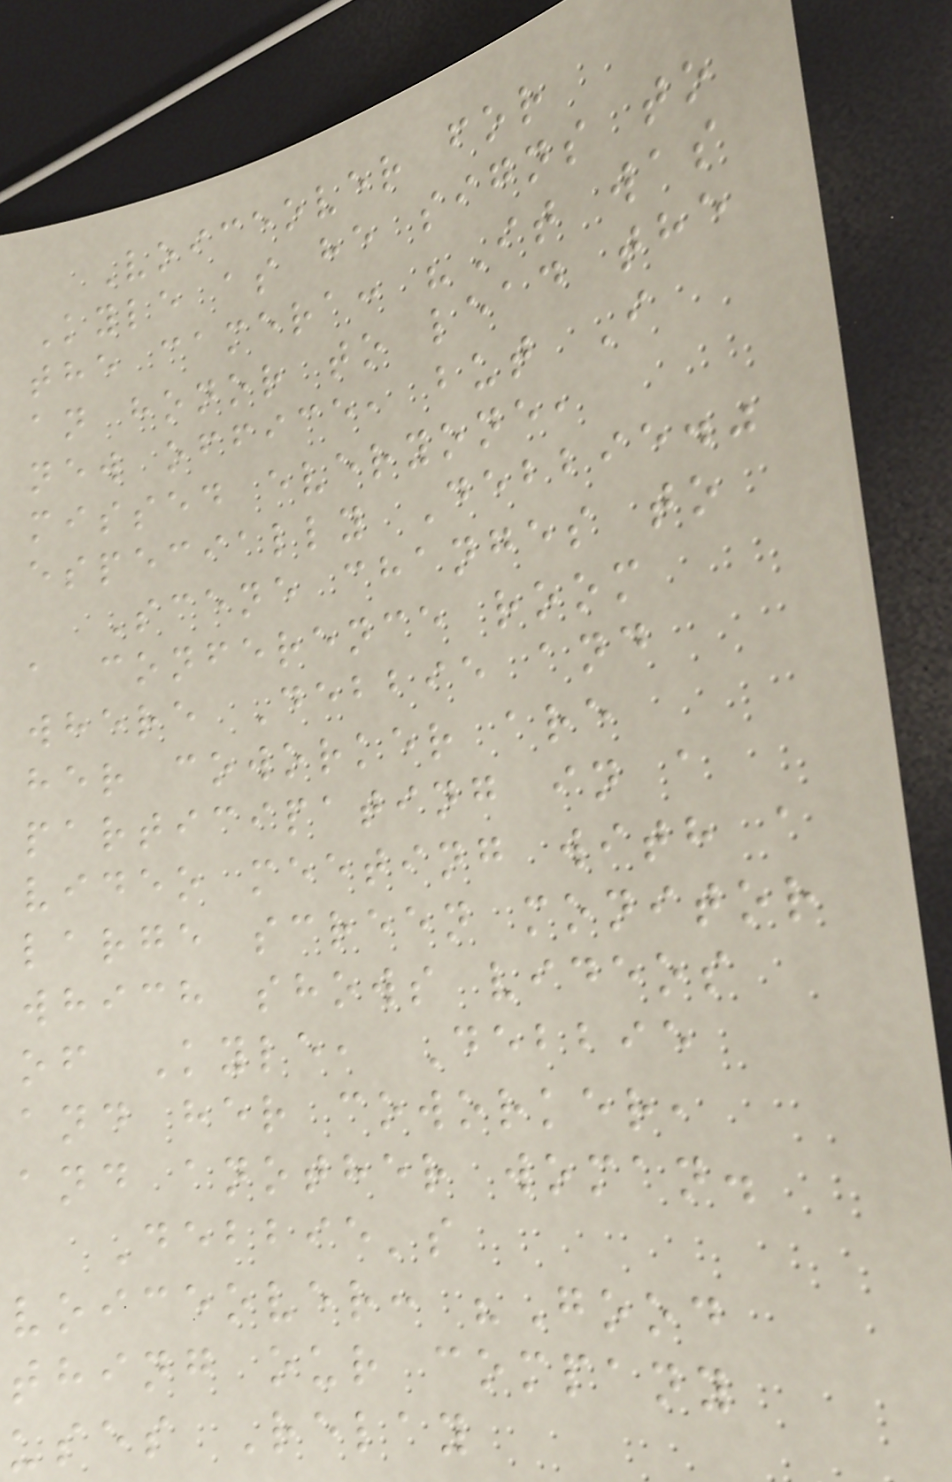Voiceover for
Kyle as he signs to
the camera: "It was
an honor to lead the
new office, but I
missed everyone,
especially Debbie."
Scene changes to
a conference room
where Debbie and
her coworker are
participating in a
video meeting with a
large screen monitor
which shows videos
of Kyle, Debbie
and her coworker,
and another woman.
Debbie's
voiceover: "Good
thing our company
uses Relay
